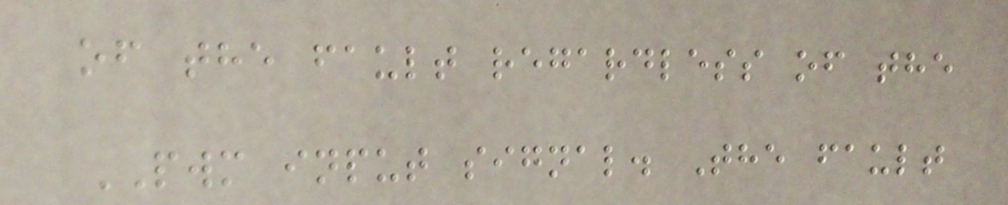of the fault regardless of the
PWM input signal. The fault
